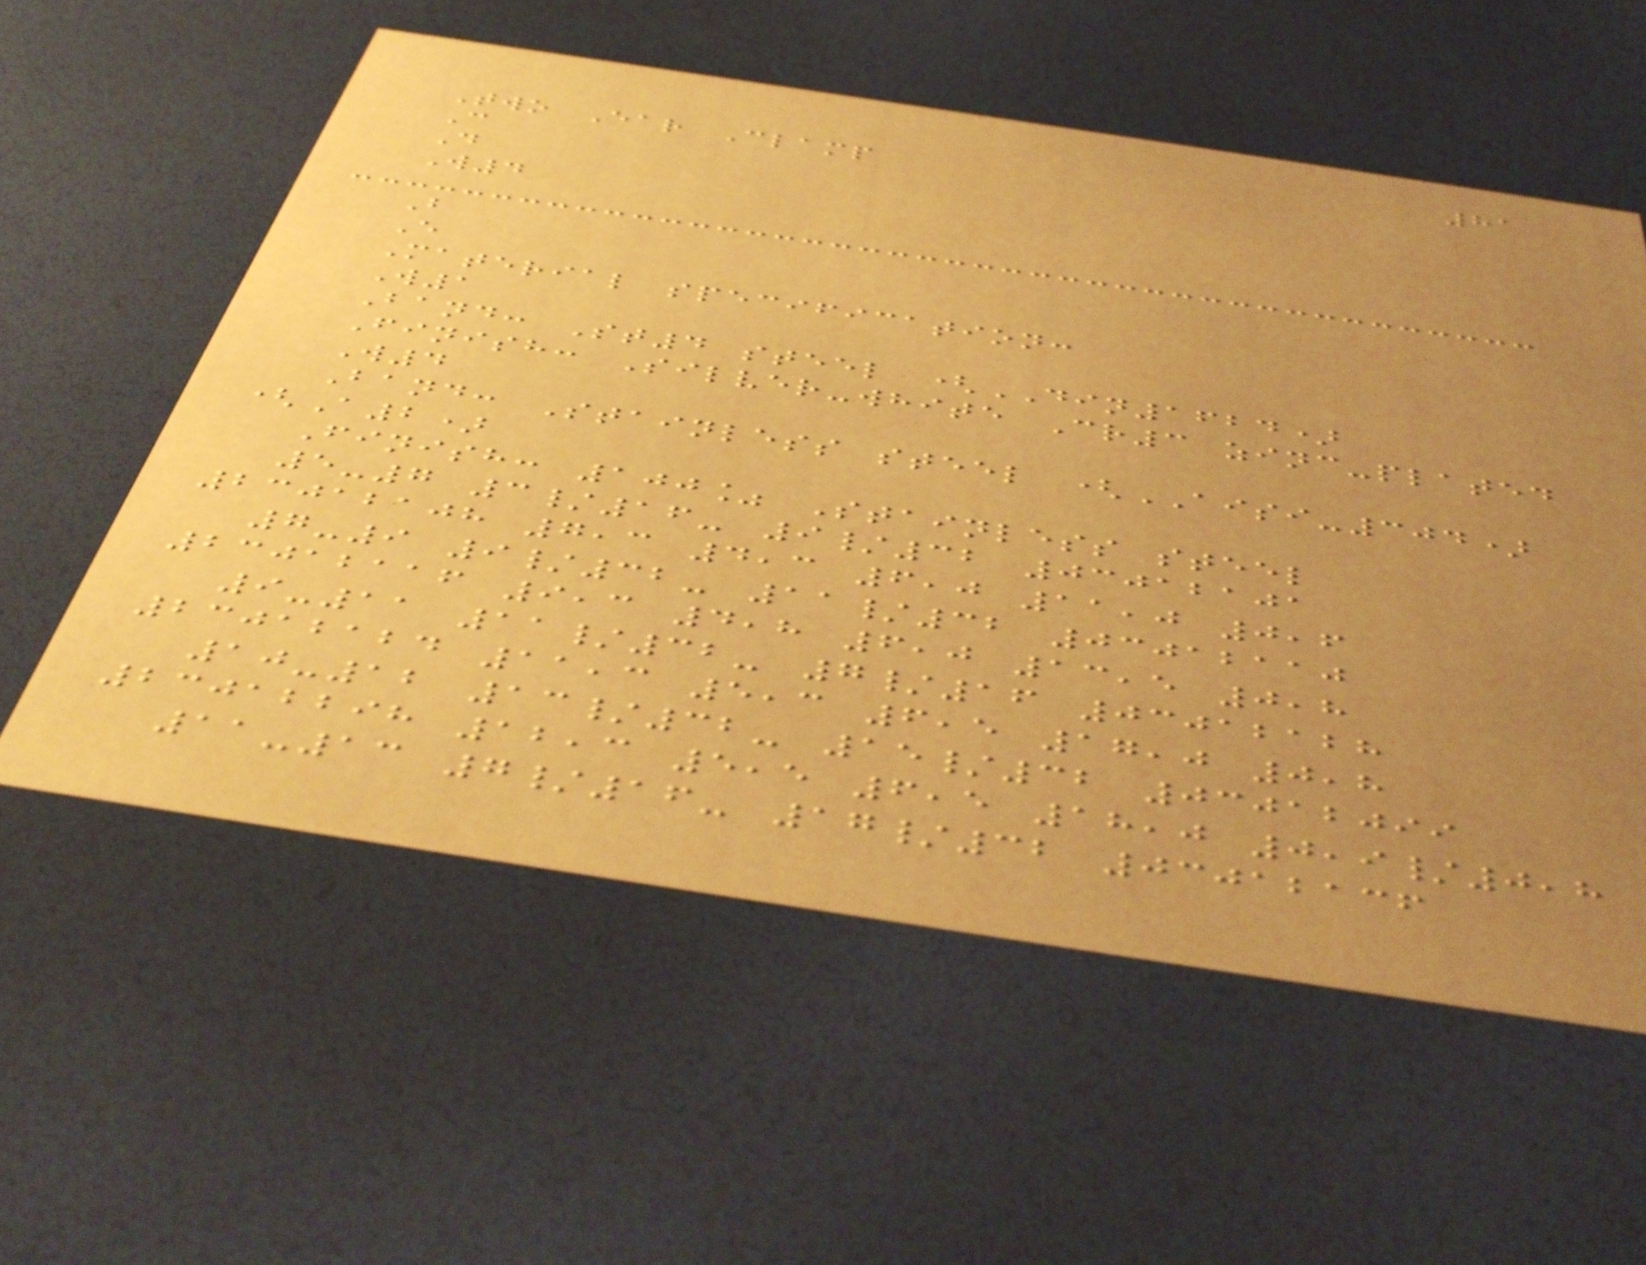81
Two Ear Clamp
C
D
W4
B
E
Material specification:
W1
Band: St4 steel (DIN1624)
Finish: Silver-white Cr3 zinc-plated
W4
Band: Stainless steel (AISI-304)
(A2)
Finish: 100% Stainless steel
5-7 3/16- 9/32 03012101
23012108 7,3 4,3 6,0 11,0 0,6
7-9 9/32- 11/32 03012110
23012116 9,3 4,8 6,0 13,5 0,8
9-11 11/32- 7/16 03012128
23012124 11,3 5,3 6,5 17,0 0,8
10-12 13/32- 15/32 03012099
23012298 12,3 5,5 6,5 18,0 0,9/0,8
11-13 7/16- 17/32 03012136
